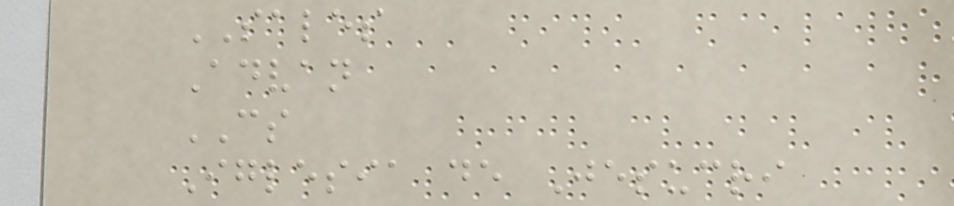SALES
Advan
CS
Iglesia de Jesucri
